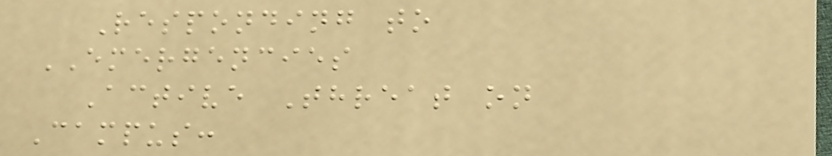Responding to
EMERGENCIES
Active Threat on
Campus:
